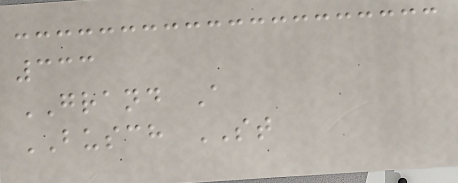333
GRAND A
BUSCH ST
